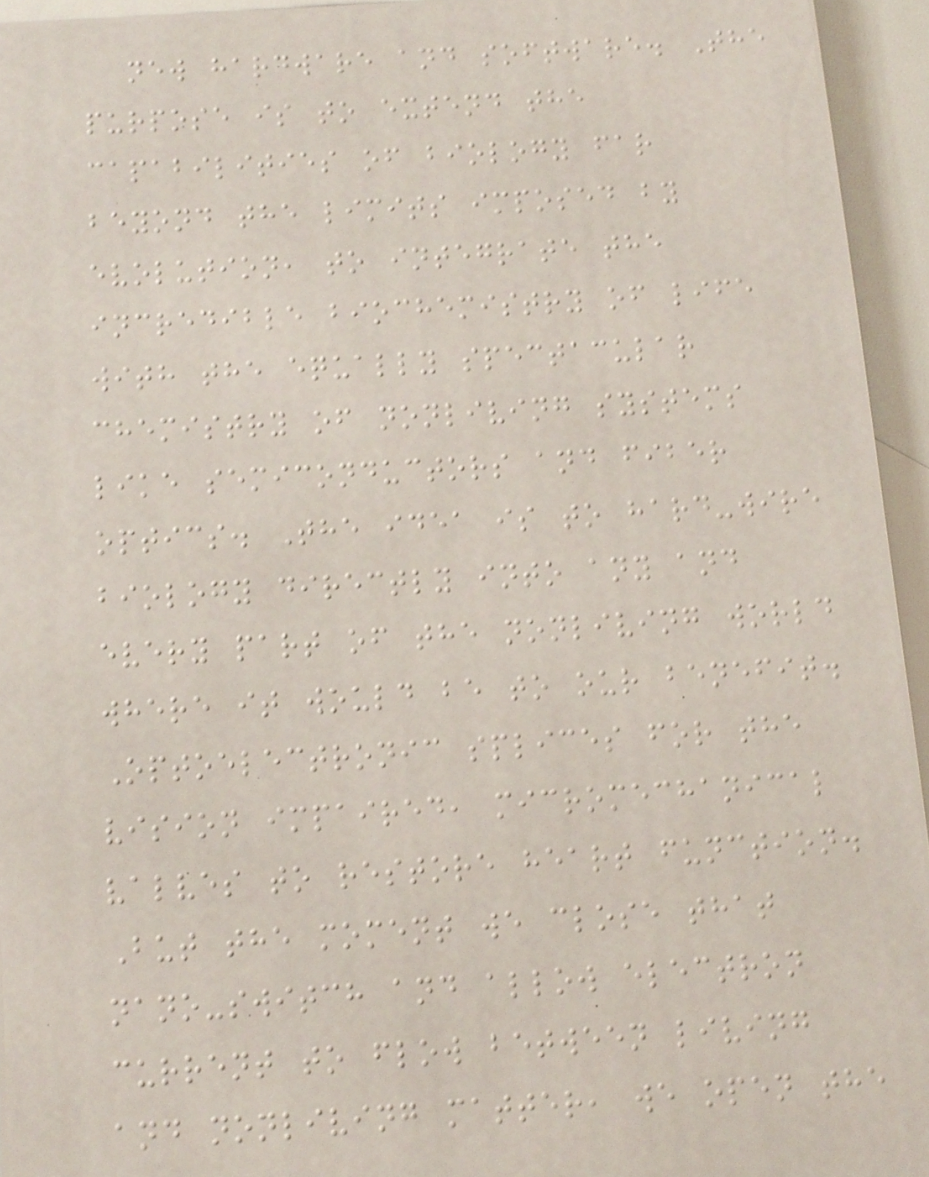new hardware and software. The
purpose is to extend the
capabilities of biology far
beyond the limits imposed by
evolution, to integrate the
incredible biochemistry of life
with the equally spectacular
chemistry of nonliving systems
like semiconductors and fiber
optics. The idea is to hard-wire
biology directly into any and
every part of the nonliving world
where it would be to our benefit.
Optoelectronic splices for the
vision impaired, micromechanical
valves to restore heart function.
But the moment we close that
nano-switch and allow electron
current to flow between living
and nonliving matter, we open the
